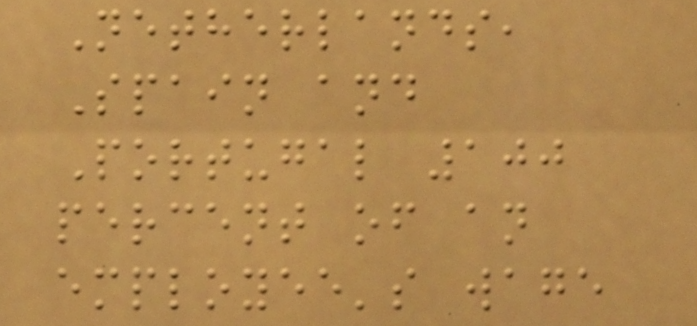Netherlands,
Spain and
Portugal 100
percent of an
employee's wage
